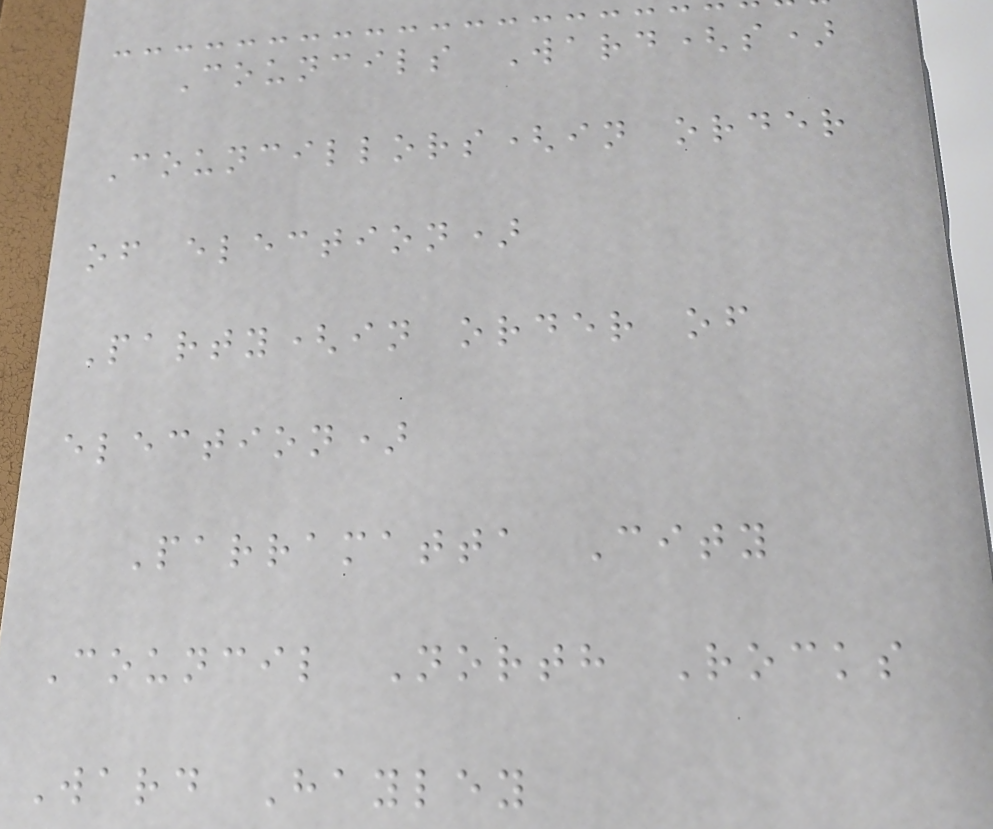Councils Ward(s)
Councillors(in order
of election)
Party(in order of
election)
Parramatta City
Council North Rocks
Ward Hayley
